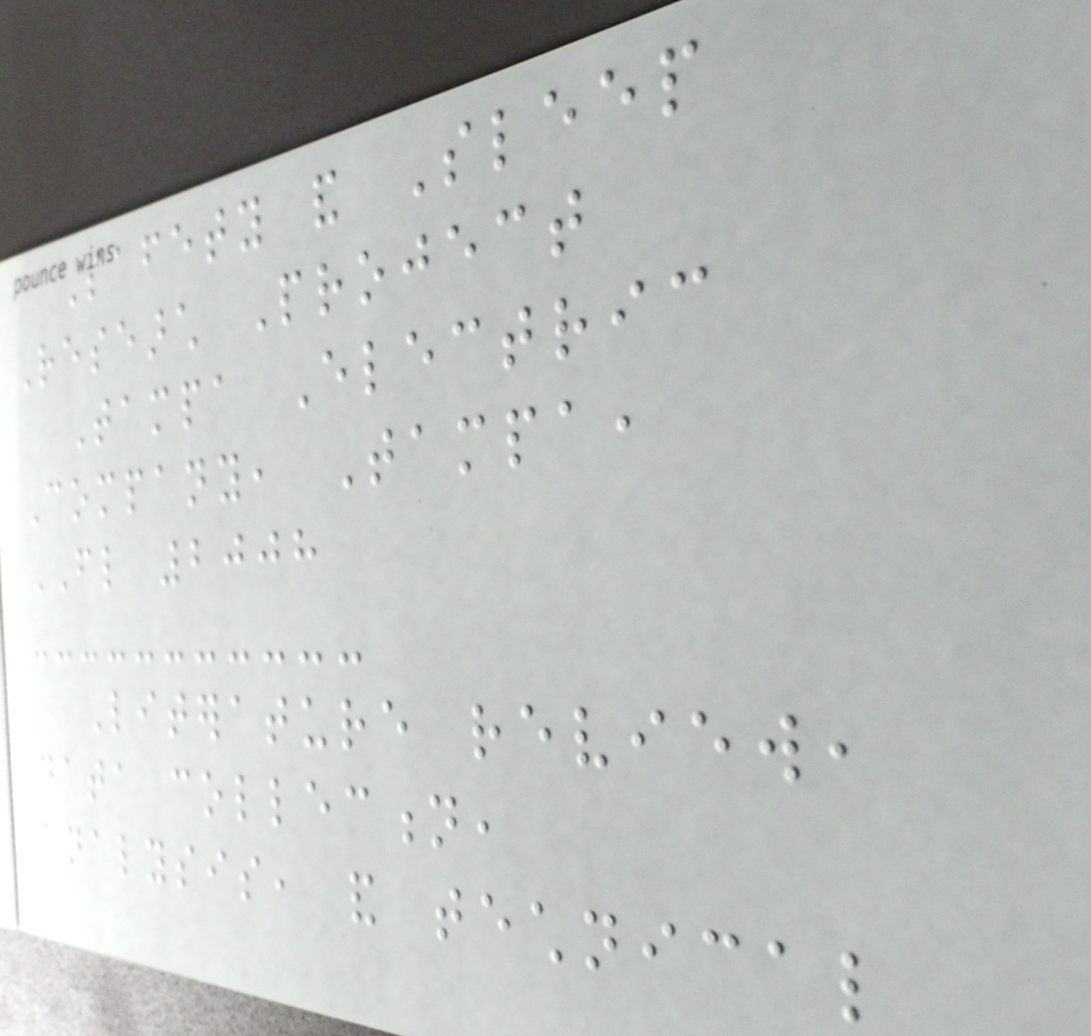Safety and Sleep
Research Project
Tampa Electric
Company, Tampa,
FL 2008
Literature review,
data collection,
analysis, and technical
